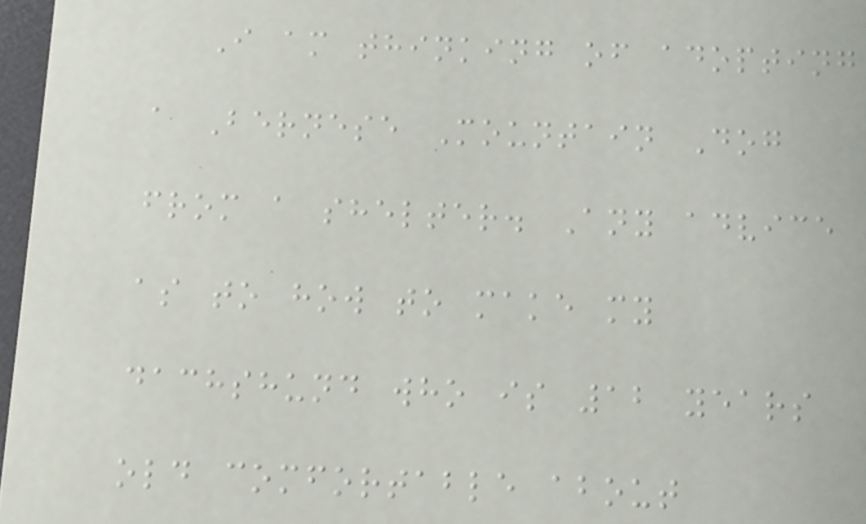I am thinking of adopting
a Bernese Mountain Dog
from a shelter. Any advice
as to how to make my
dachshund who is 12 years
old comfortable about
